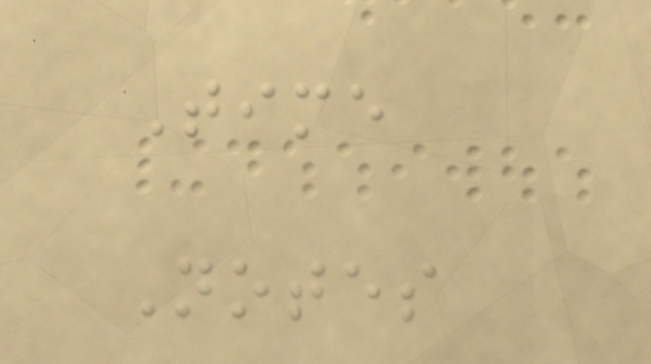Time
Notes
